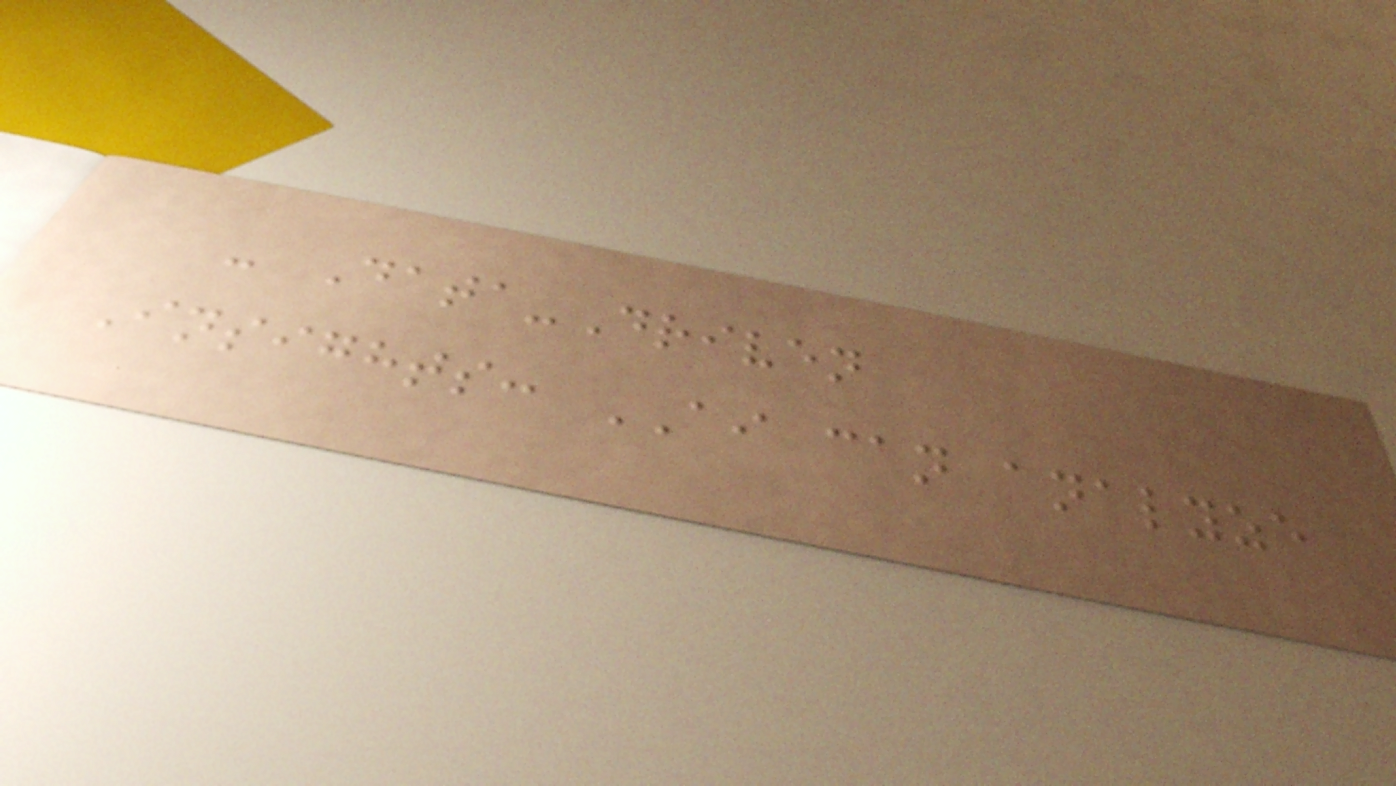- Data-Driven
Insights: AI can analyze
